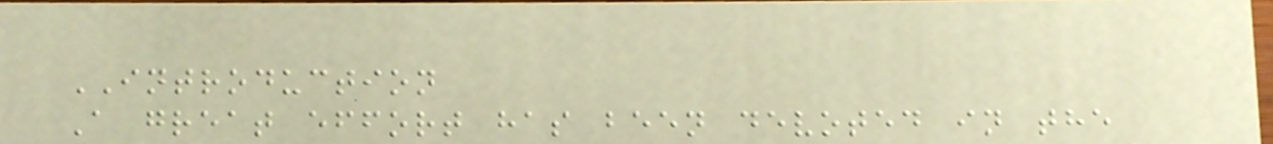INTRODUCTION
A great effort has been devoted in the
